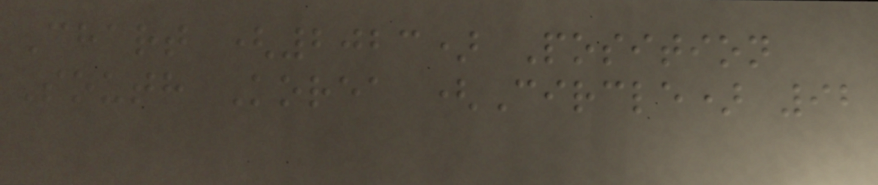Chart (2023) Position
South Korea (Circle) 92
